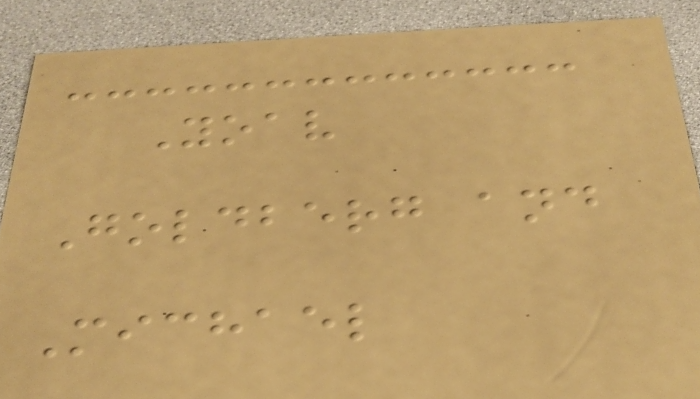Yoav
Goldberg and
Michael
